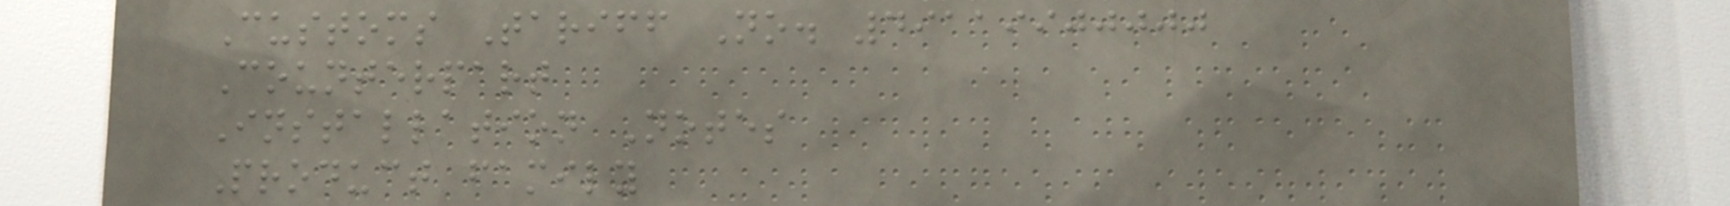Customs Tariff No. 49119900000
Counterpart
Installation Notes
Product family
